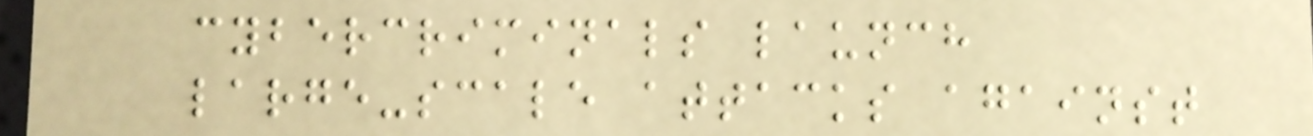cybercriminals launch
large-scale attacks against
